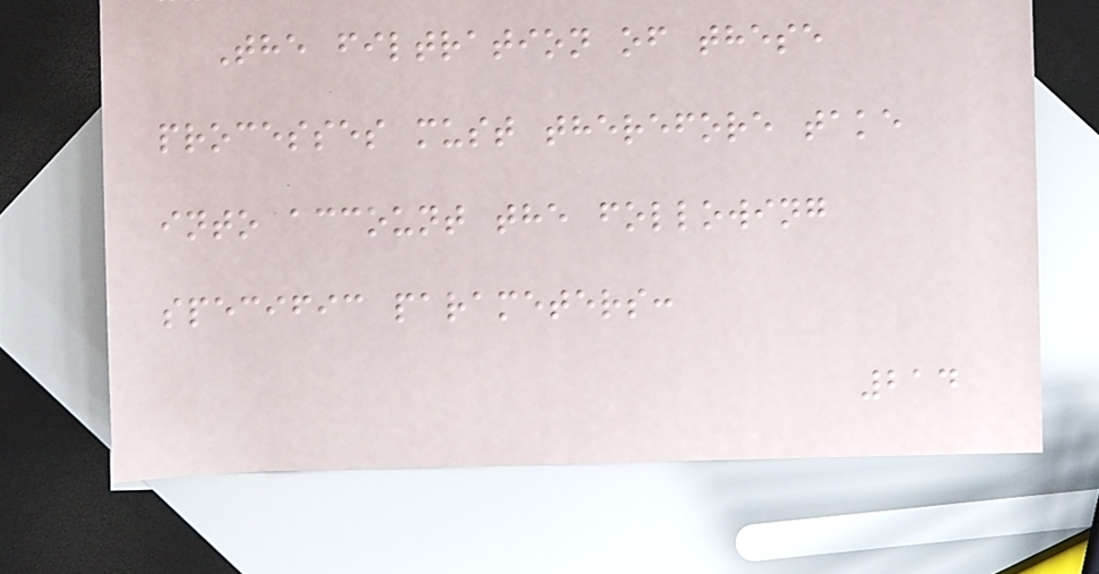The filtration of these
processes must therefore take
into account the following
specific parameters:
214
